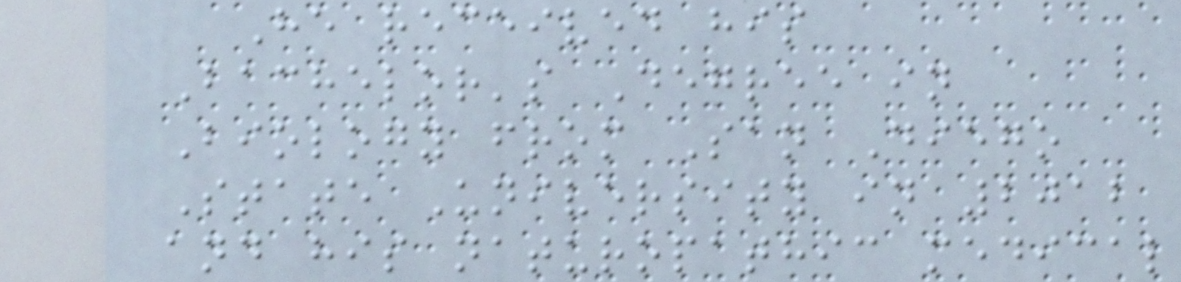He received his
Bachelor's Degree in
Biology from San Diego
State University in 2012
and his naturopathic medical
